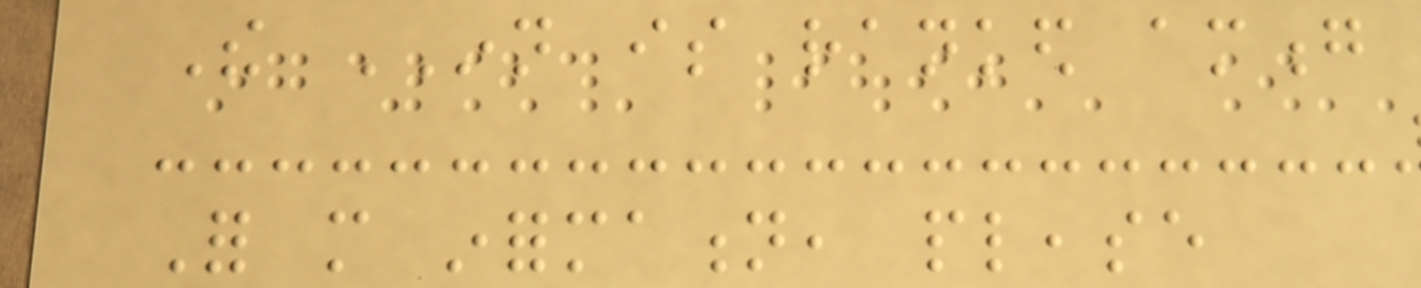The INN is ranked among
For more information, please
